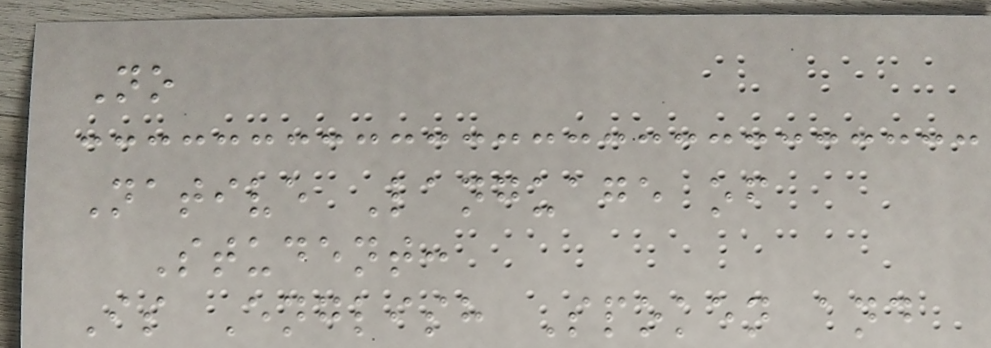No
Native Language of
Student:
Is English Spoken and
